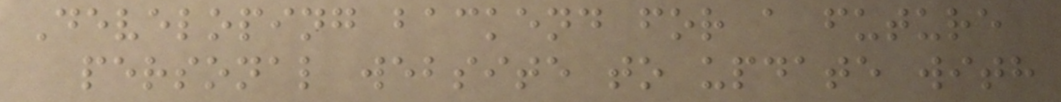Developing backend for a future
personal website to update with
